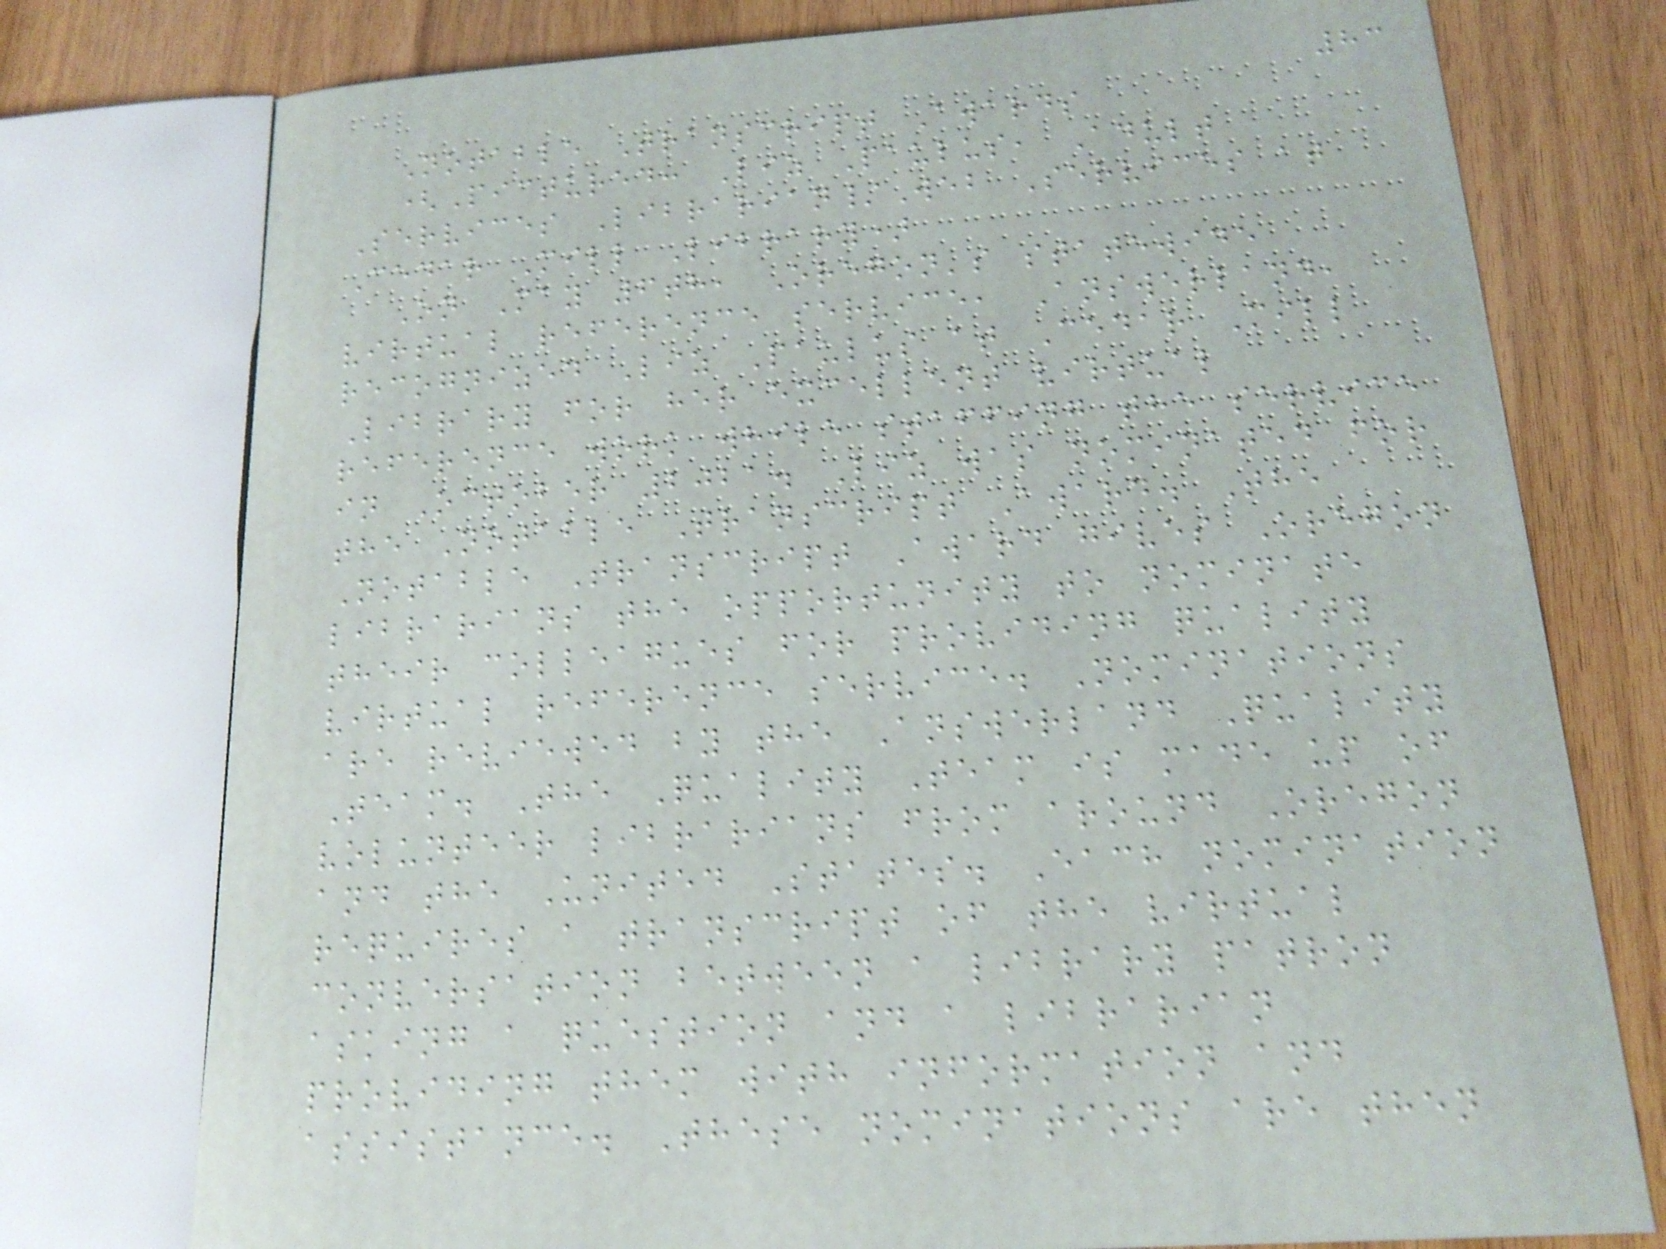83
Notable Transcript Awards
(Pictured: Liz Paulus, Adult
Services Librarian/Web Services at
Cedar Mill Library)
On May 6th, Oregon's statewide
virtual reference service, Answerland,
recognized Liz Paulus at Cedar Mill
Library for her excellent virtual
reference work while staffing the service
in October 2021. Liz was nominated for
the Notable Transcript Award. The
Notable Transcript Award gives Oregon
librarians the opportunity to nominate
their colleagues for providing quality
virtual reference service. Nominations
are reviewed by the Answerland Quality
Team. The Quality Team is made up of
volunteer librarians from around Oregon
and the United States. Each nomination
requires a transcript of the virtual
conversation between a library patron
asking a question and a librarian
providing them with information and
assistance. These nominations are then
